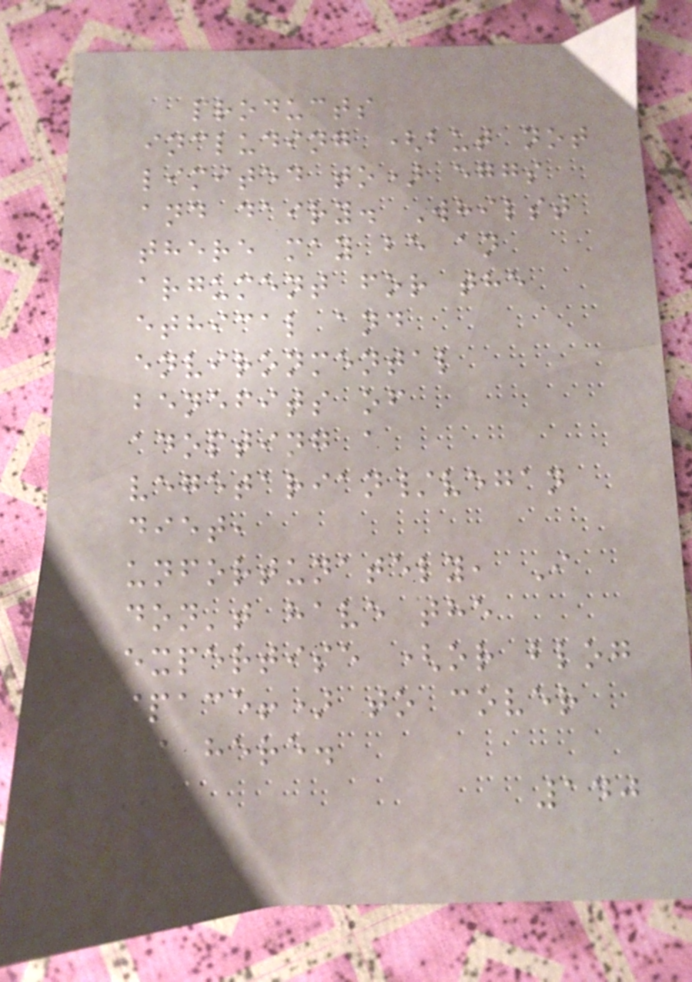products
including (but not
limited to) eggs
and dairy. Whilst
there may be an
argument for the
ethical and
environmental
benefits of
adopting a
vegetarian/vegan
diet,
unfortunately, I
don't have the
expertise (or blog
space!) to cover
it here.
140
